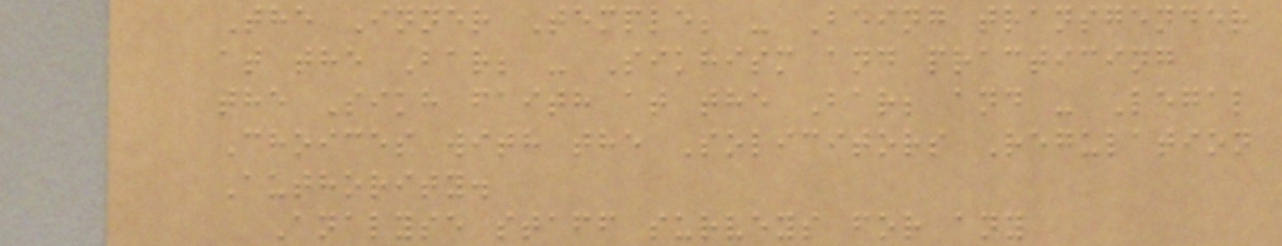The Inner Temple; - Being transgender
at the Bar; - Sikhism and practicing
the Sikh faith at the Bar; and - Legal
Choices with the Solicitors Regulation
Authority.
Analyse staff surveys for any
